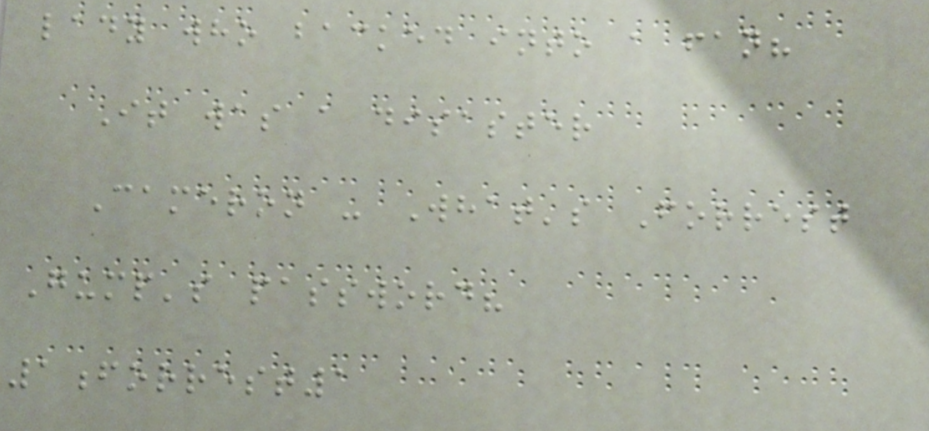lady who backed into a fan?
It was a disaster
Cameron - What's Forrest
Gump's password?
1forrest1
